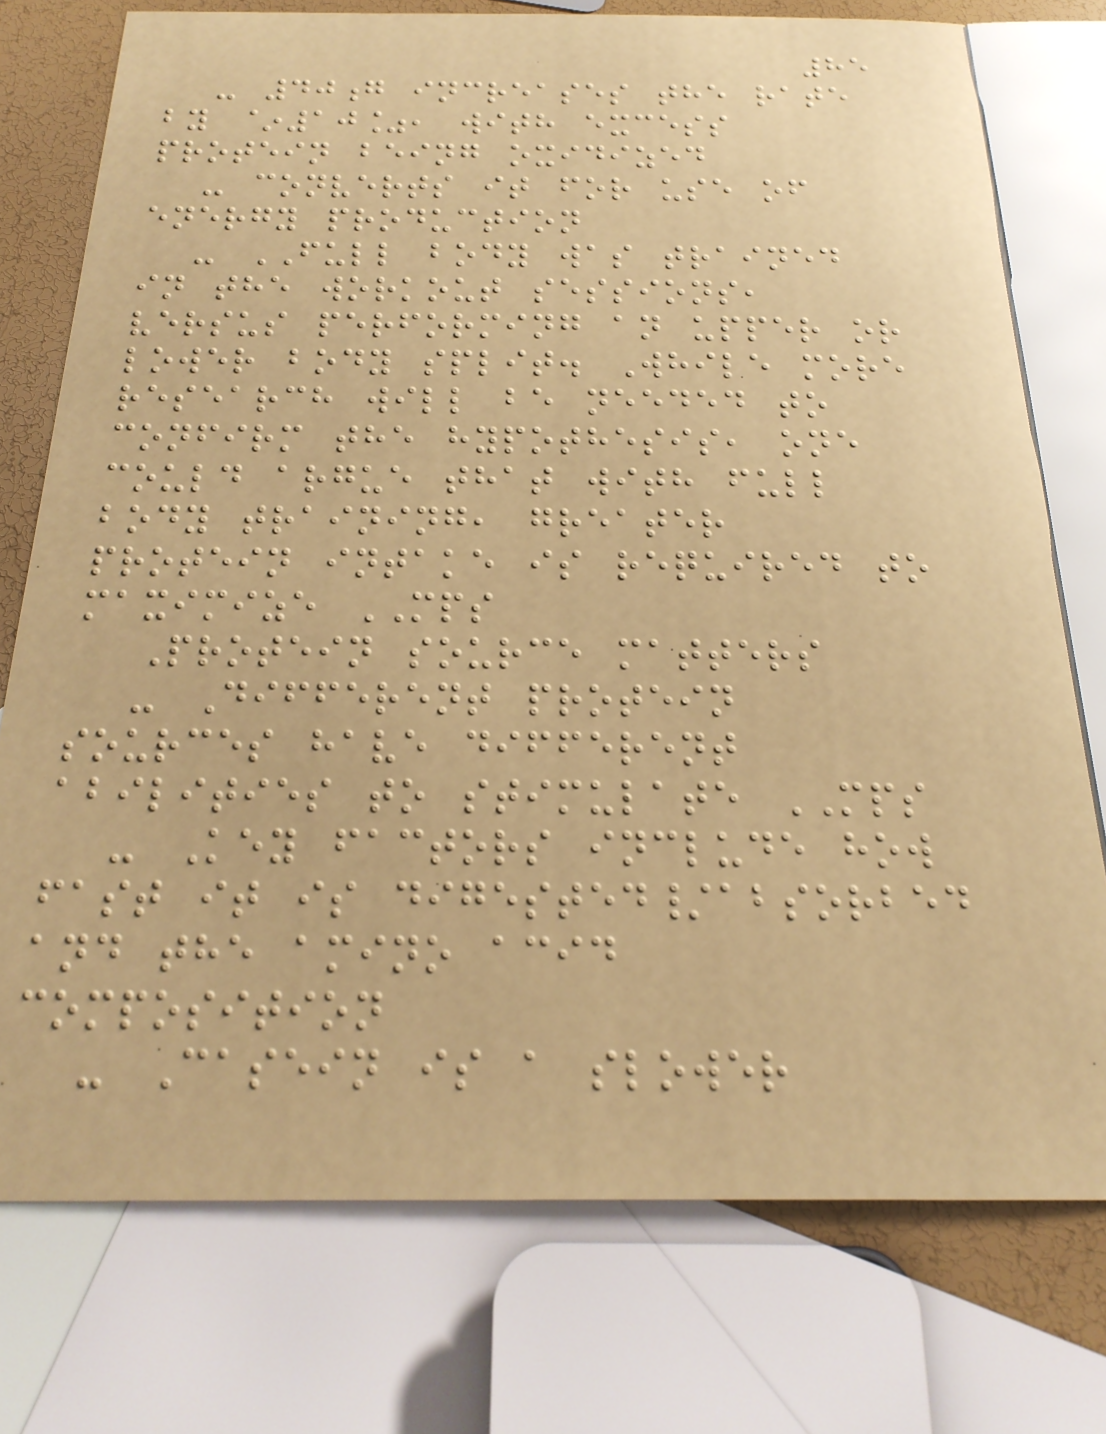85
- 40g increases the rate
by ~10%, with excess
protein being oxidized
- converts it for use of
energy production
- FULL body was trained
in the workout sessions,
versus performing an upper or
lower body split. While more
research will be needed to
confirm the hypothesis, one
could argue that with full
body training, greater
protein intake is required to
maximize MPS
Protein source matters
- Different protein
sources have different
abilities to stimulate MPS
- Key factors include how
fast it is digested/absorbed
and the amino acid
composition
- Casein is a slower
